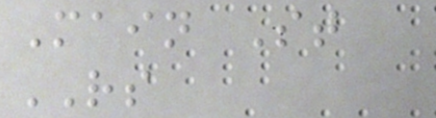Main St
RS
